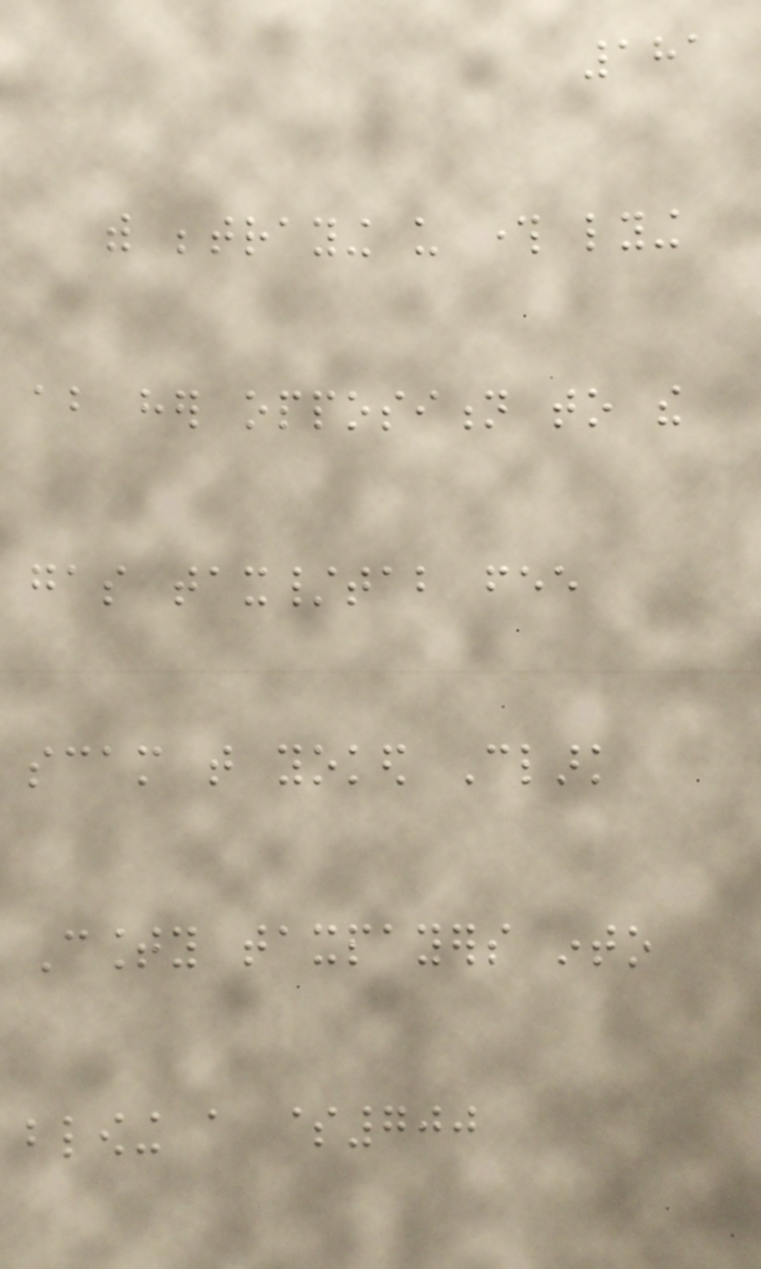181
with betraying us through lying
about her opposition to the
gas tax/tab fee
scam that yoked Clark
County taxpayers into
blowing a $700
